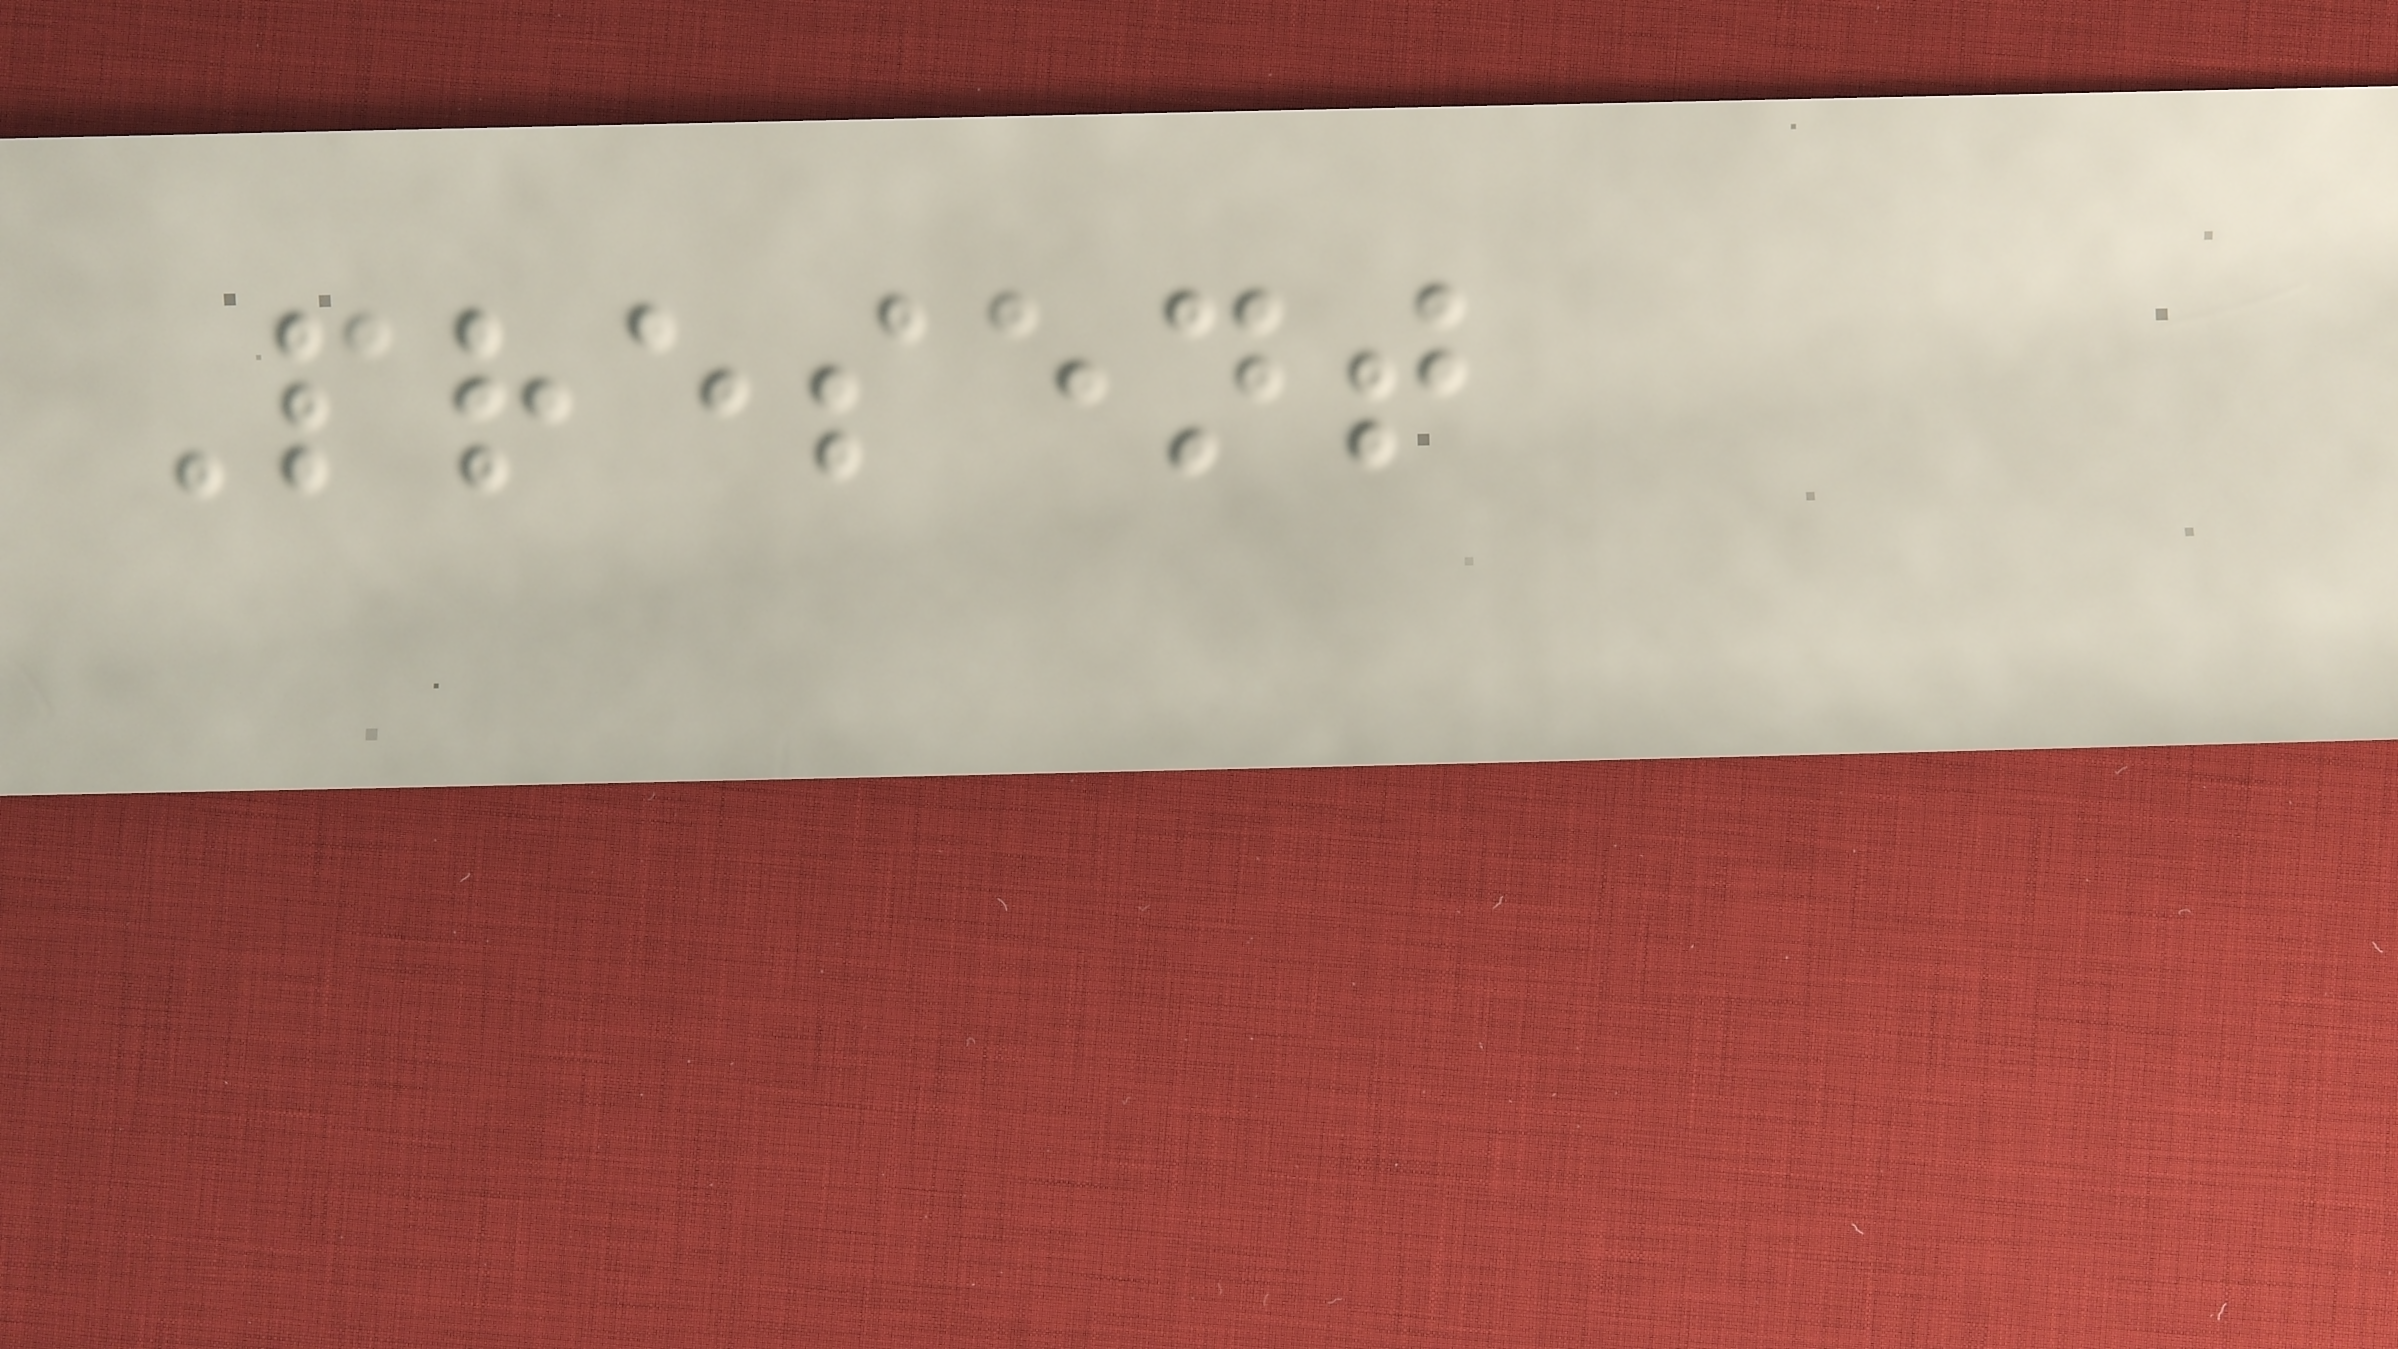Present
